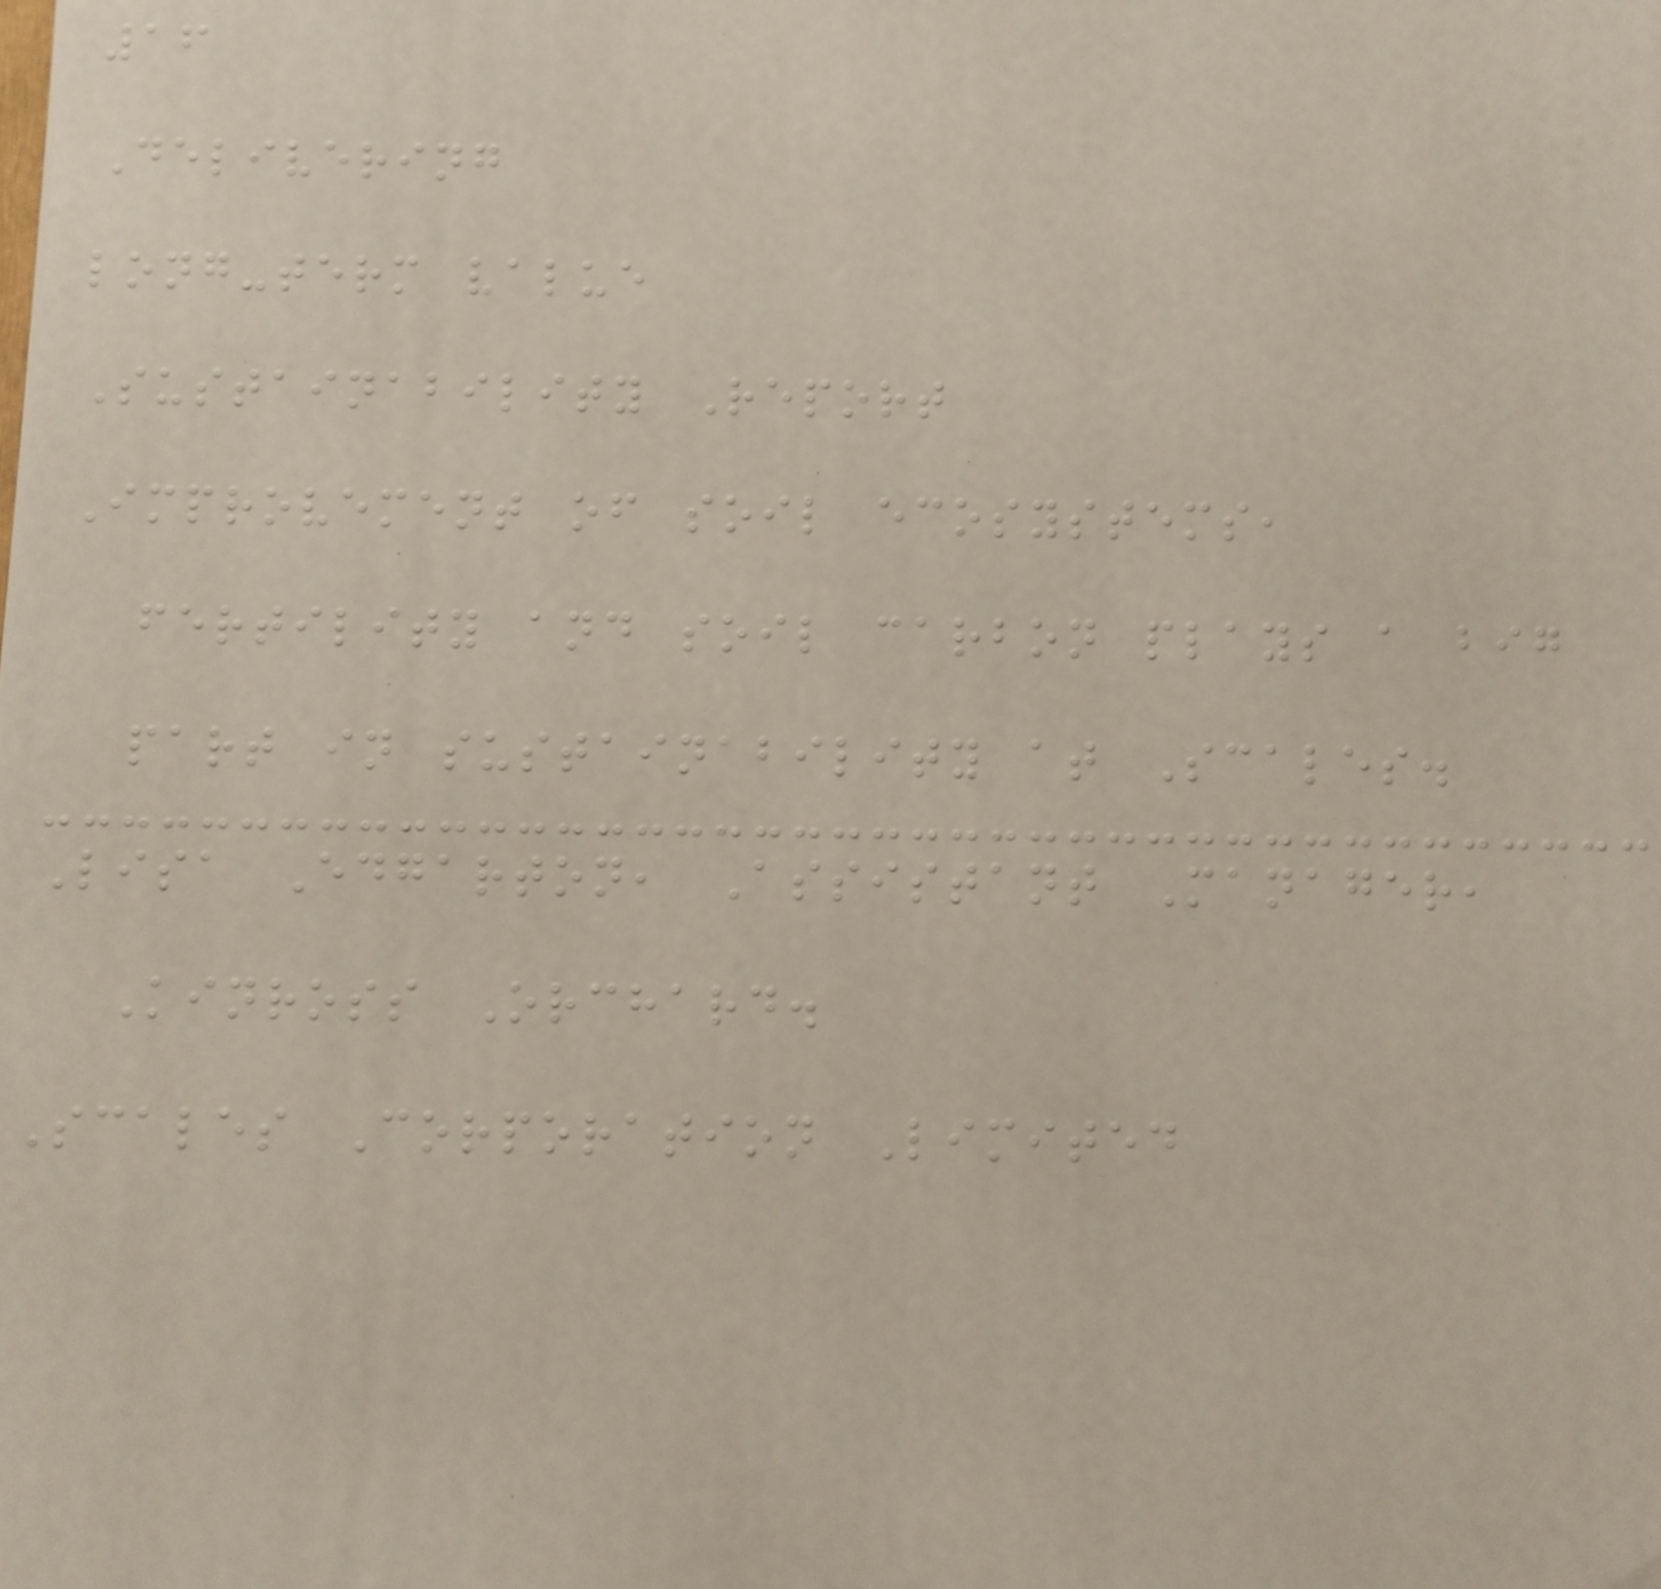16
Delivering
long-term value
Sustainability Report
Improvement of soil ecosystems,
fertility and soil carbon plays a big
part in sustainability at Scales.
Lisa Edgarton, Assistant Manager,
Kinross Orchard.
Scales Corporation Limited
